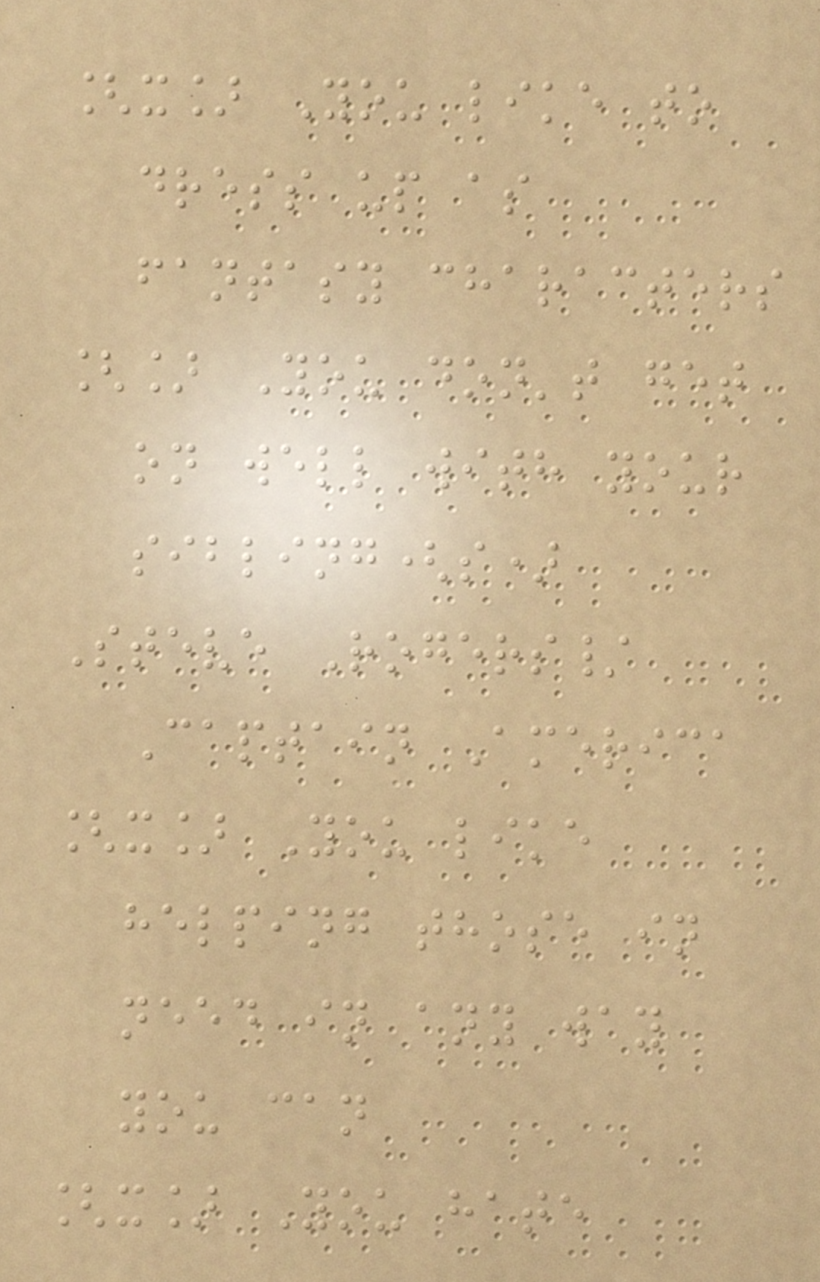[x] You like to
dress up as
fantasy characters
[] You don't get
on well with your
sibling(s)
Steve Rogers/
Captain America
[x] You like
helping those in
need in any way
you can
[x] You hate
